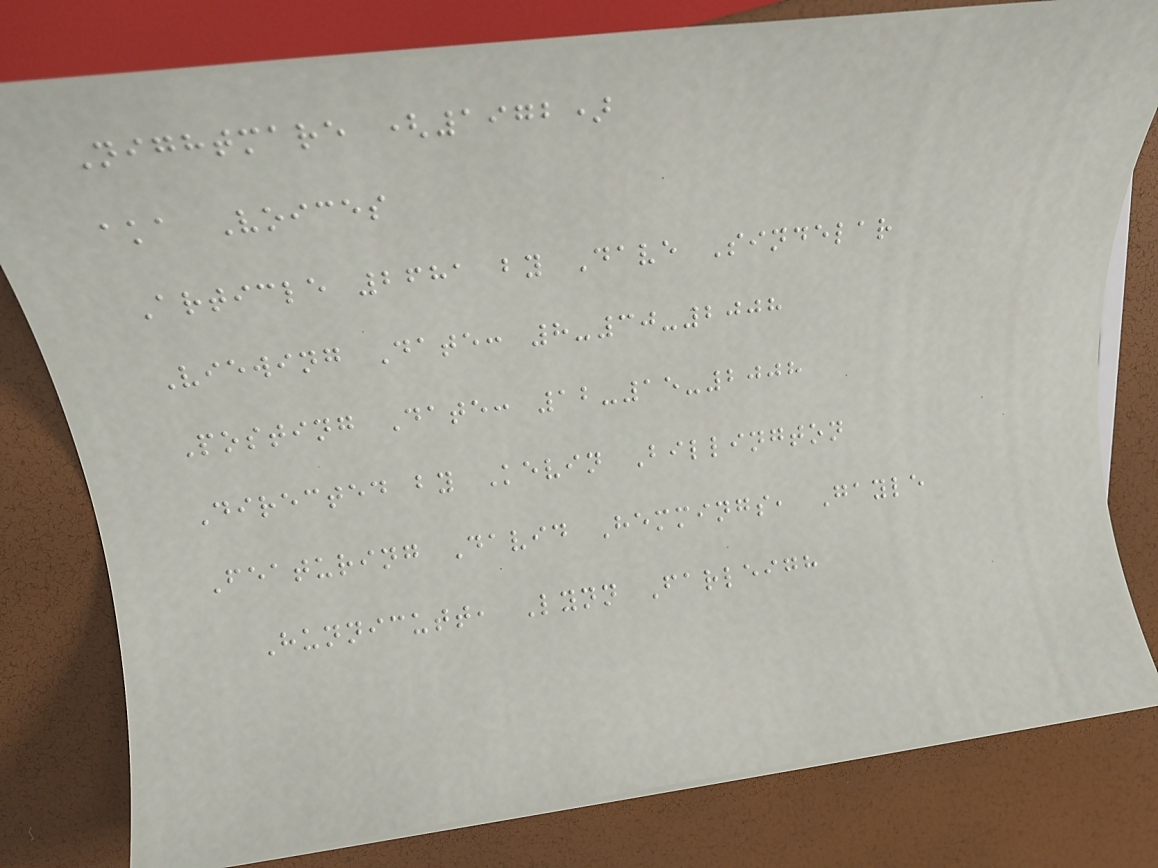Nightmare (1972)
aka Voices
Article 2681 by Dave Sindelar
Viewing Date: 8-30-2008
Posting Date: 12-15-2008
Directed by Kevin Billington
Featuring David Hemmings, Gayle
Hunnicutt, Lynn Farleigh
